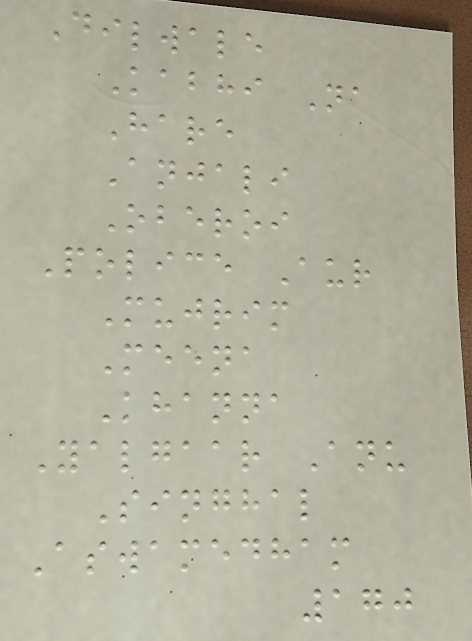Dilwale
Kabhi Na
Hare
Anjali
Oberoi
Police Aur
Mujrim
Meena
Khanna
Yalgaar Anu
Singhal
Aswamedham
170
